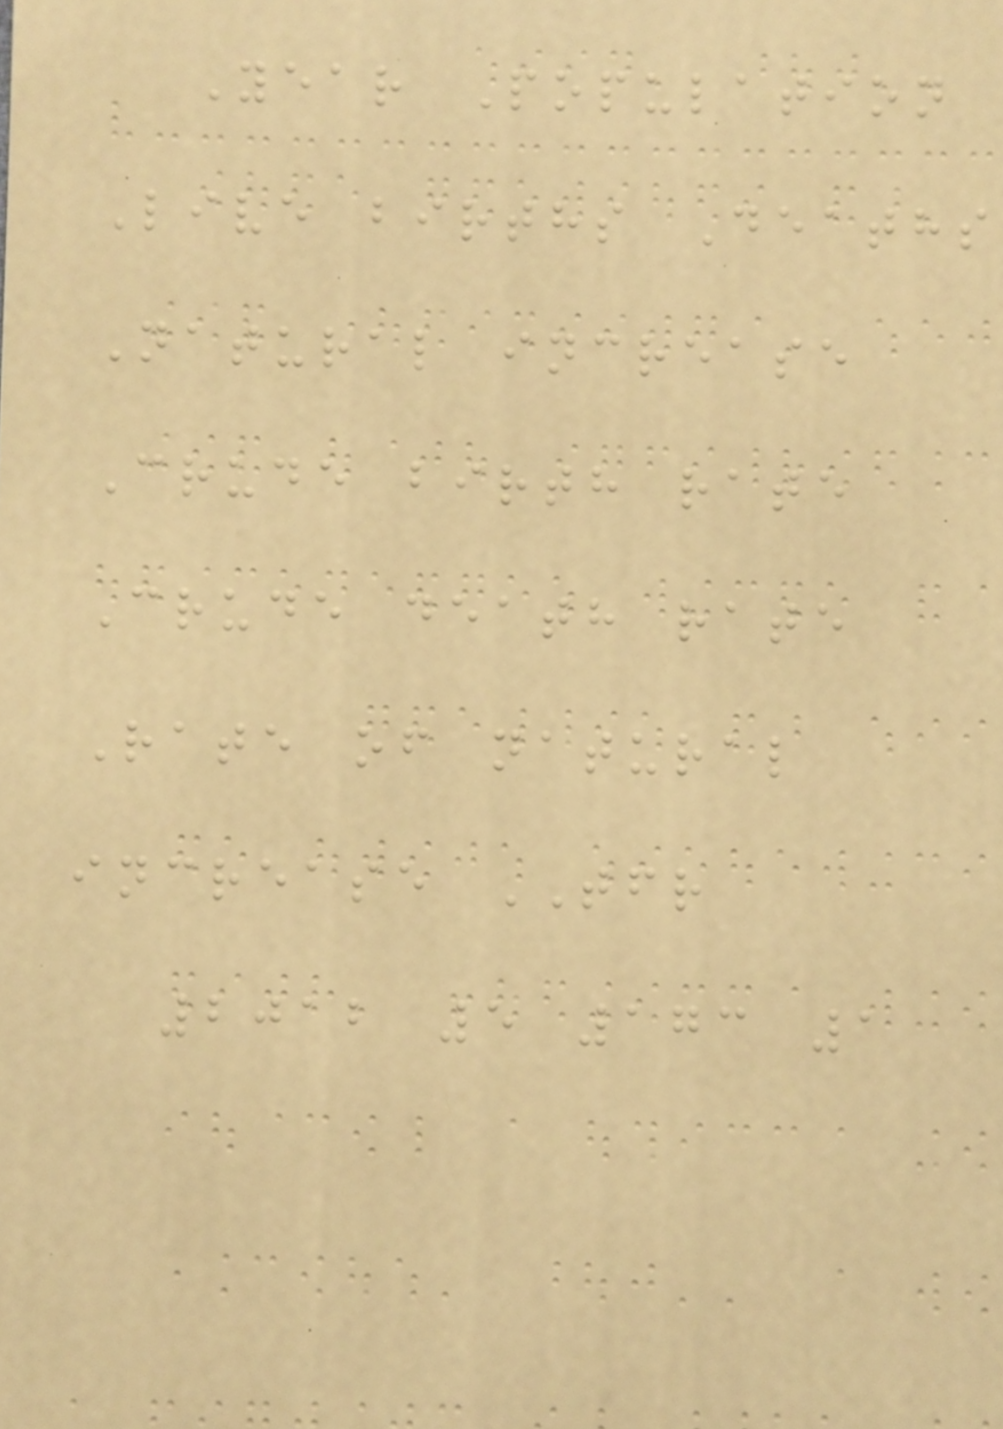Year Population
Live births Deaths
Natural increase
Crude birth rate
Crude death rate
Rate of natural
increase TFR
2012 5 173 1
